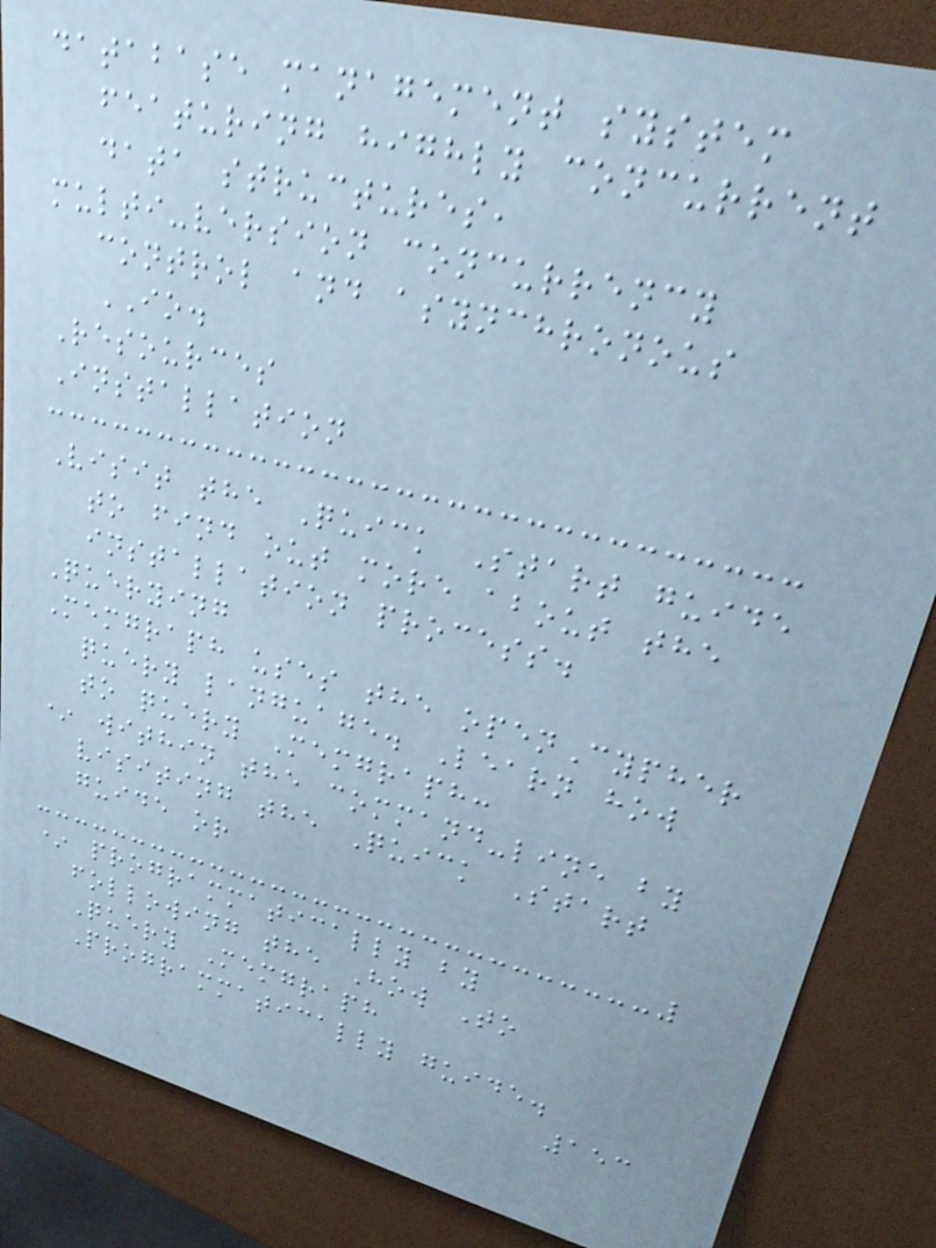database management system
featuring highly concurrent
data structures,
multi-version concurrency
control and asynchronous
IO.
Resources
Installation
Visit the Quick Start guide
to find out more about the
installation process.
Querying
Memgraph uses the openCypher
query language. Learn how
to query Memgraph:
* within the command-line by
visiting the Quick Start
guide or
* programmatically by
following the How To
Query Memgraph
Programmatically guide.
153
